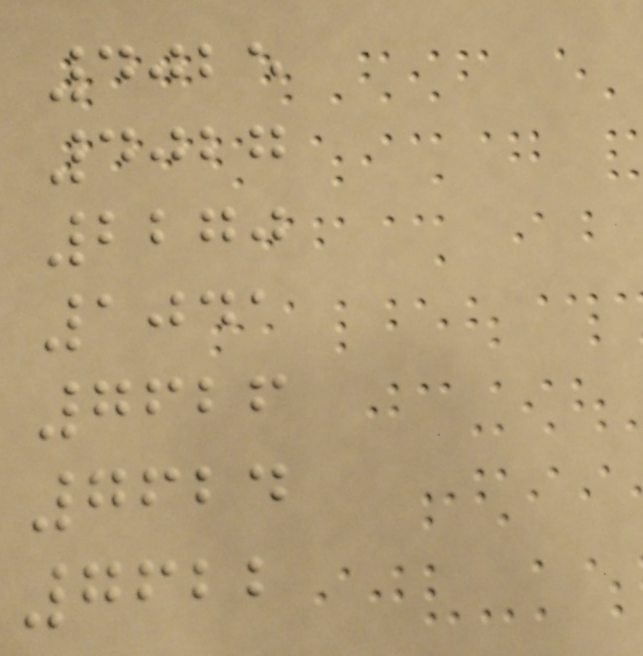4025
4027
2270
1041
7626
7624
7622
